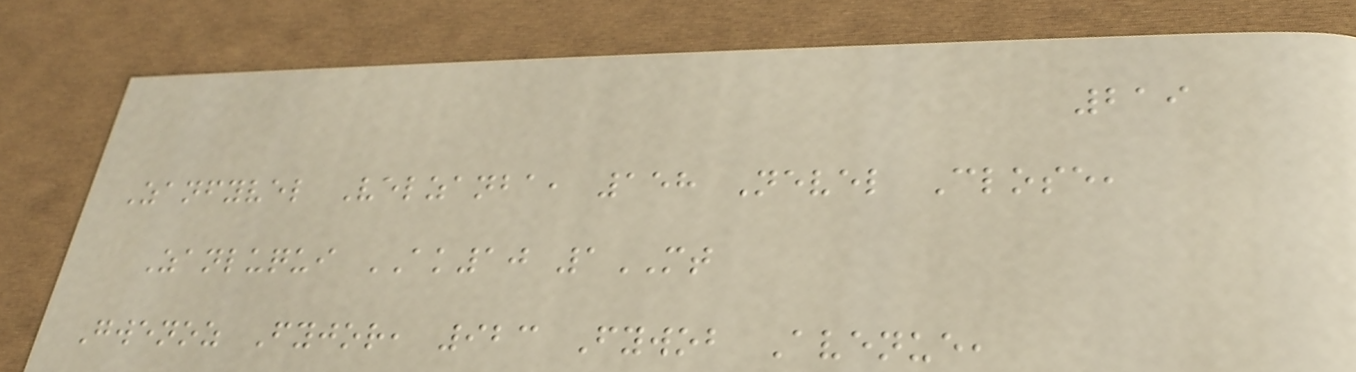219
Zanfyvel Velzanba, 158 Nevel Close,
Zanluqui AK10 1MT
Gwenoz Fyjor, 923 Fywob Avenue,
